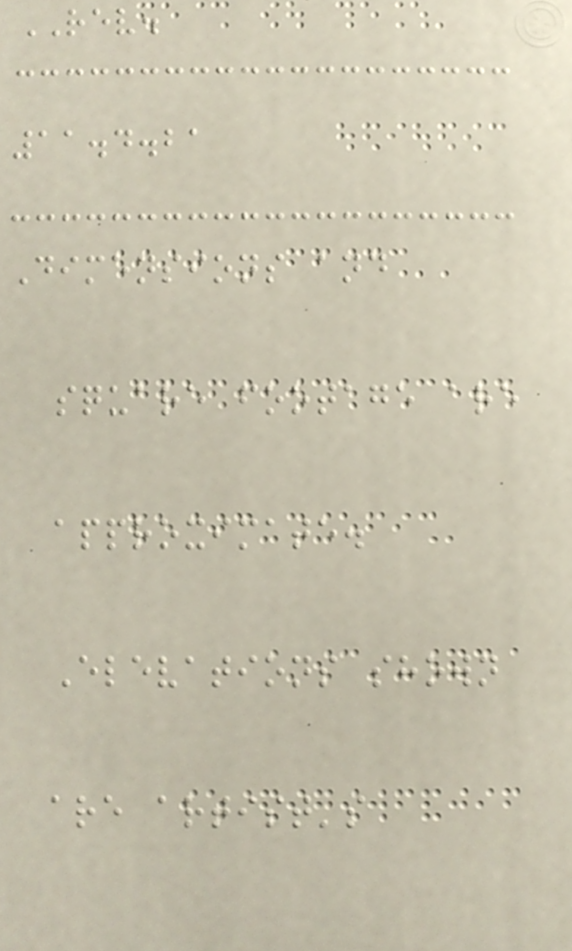REV.
11.4.21
Dimensions and
square footage are
approximate.
Elevations shown
are artist's
